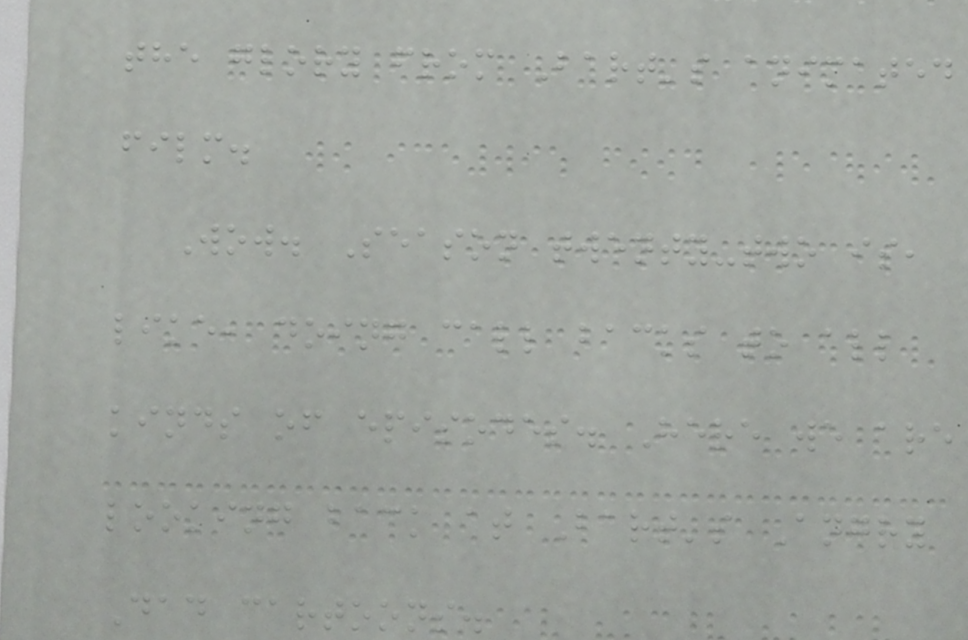the glory from Bart's animated
film.
Wow. Season twenty-two is,
like, doing call backs to all
kinds of episodes. Here we are
looking back at Bart's Angry
Dad cartoons.
